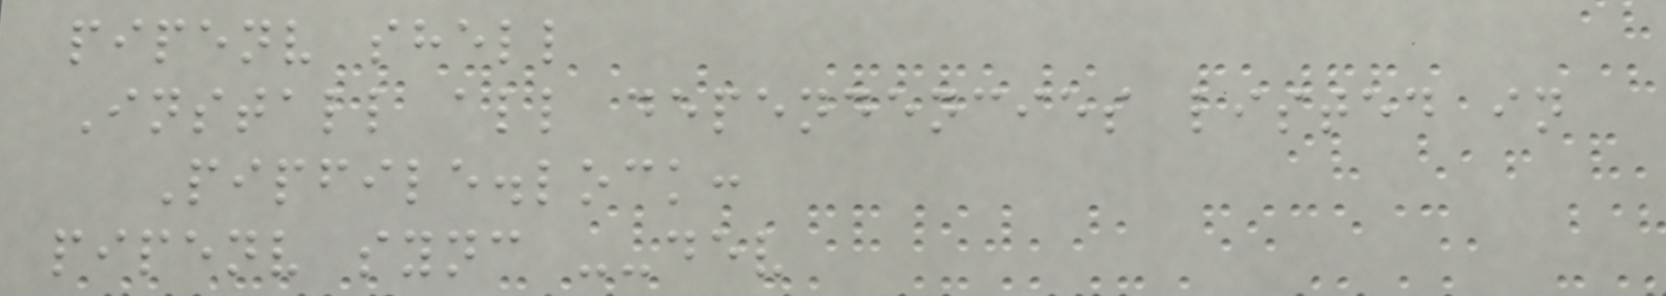pipenv shell
Install all dependencies listed in
Pipfile.lock:
pipenv sync --dev
